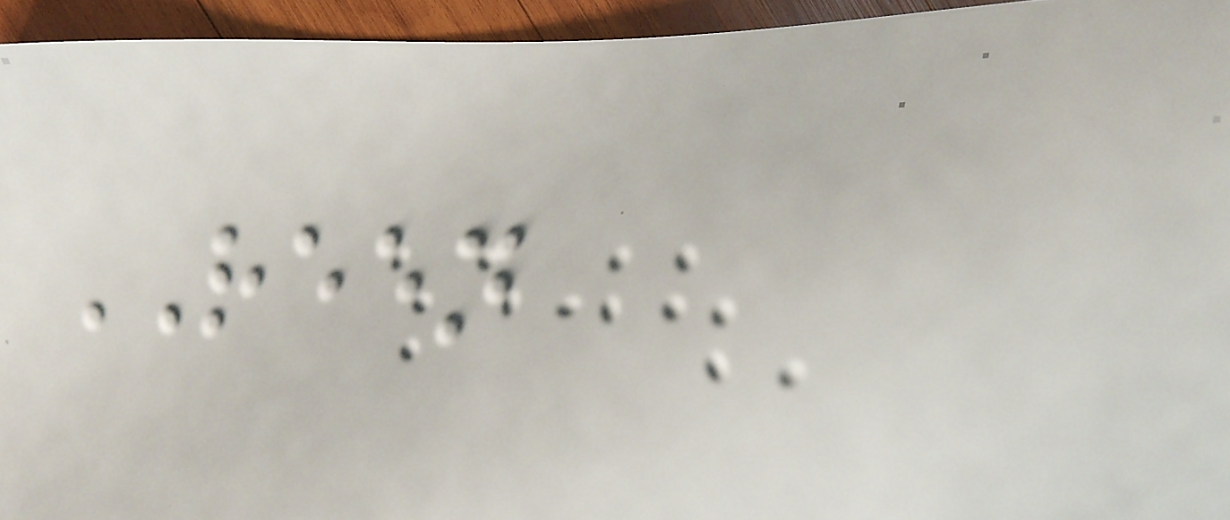REEN
